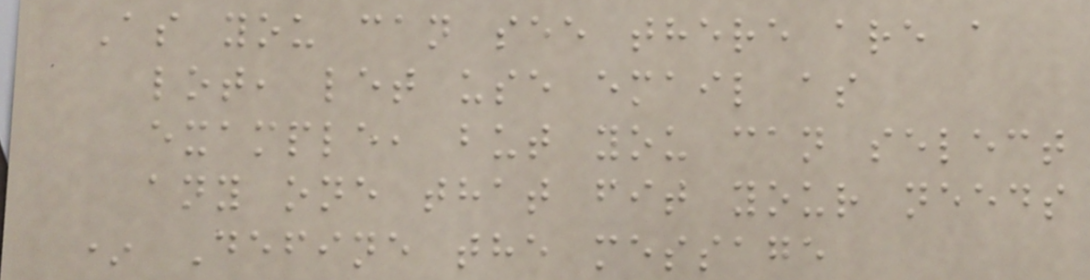As you can see there are a
lot, let use email as
example, but you can select
any one that fit your needs
* Define the message
